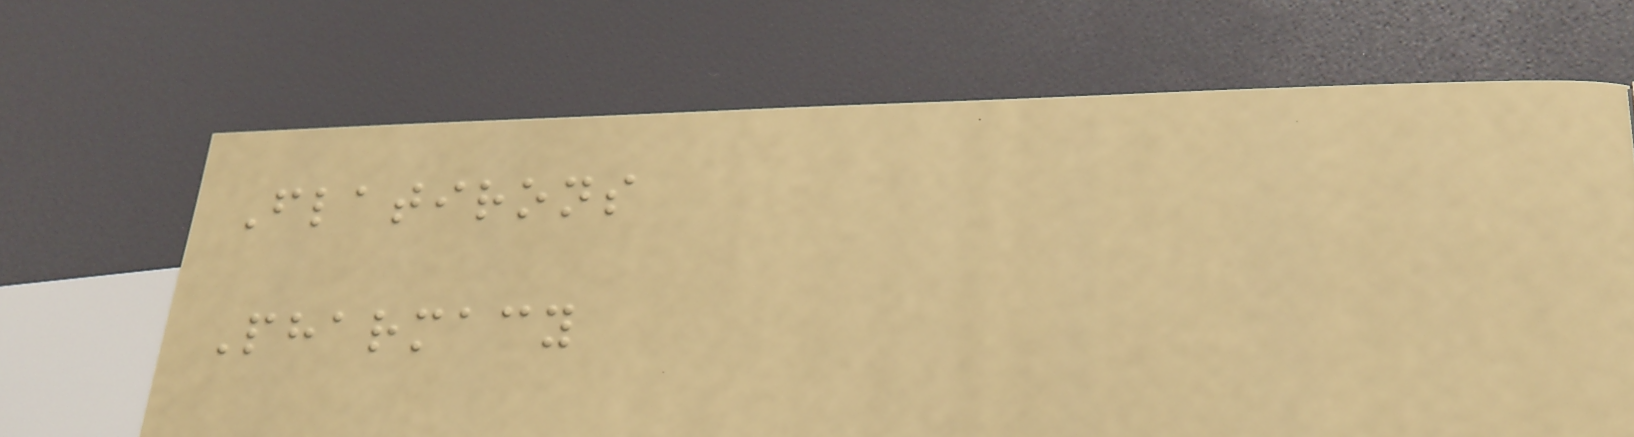Flatirons
Pharmacy
